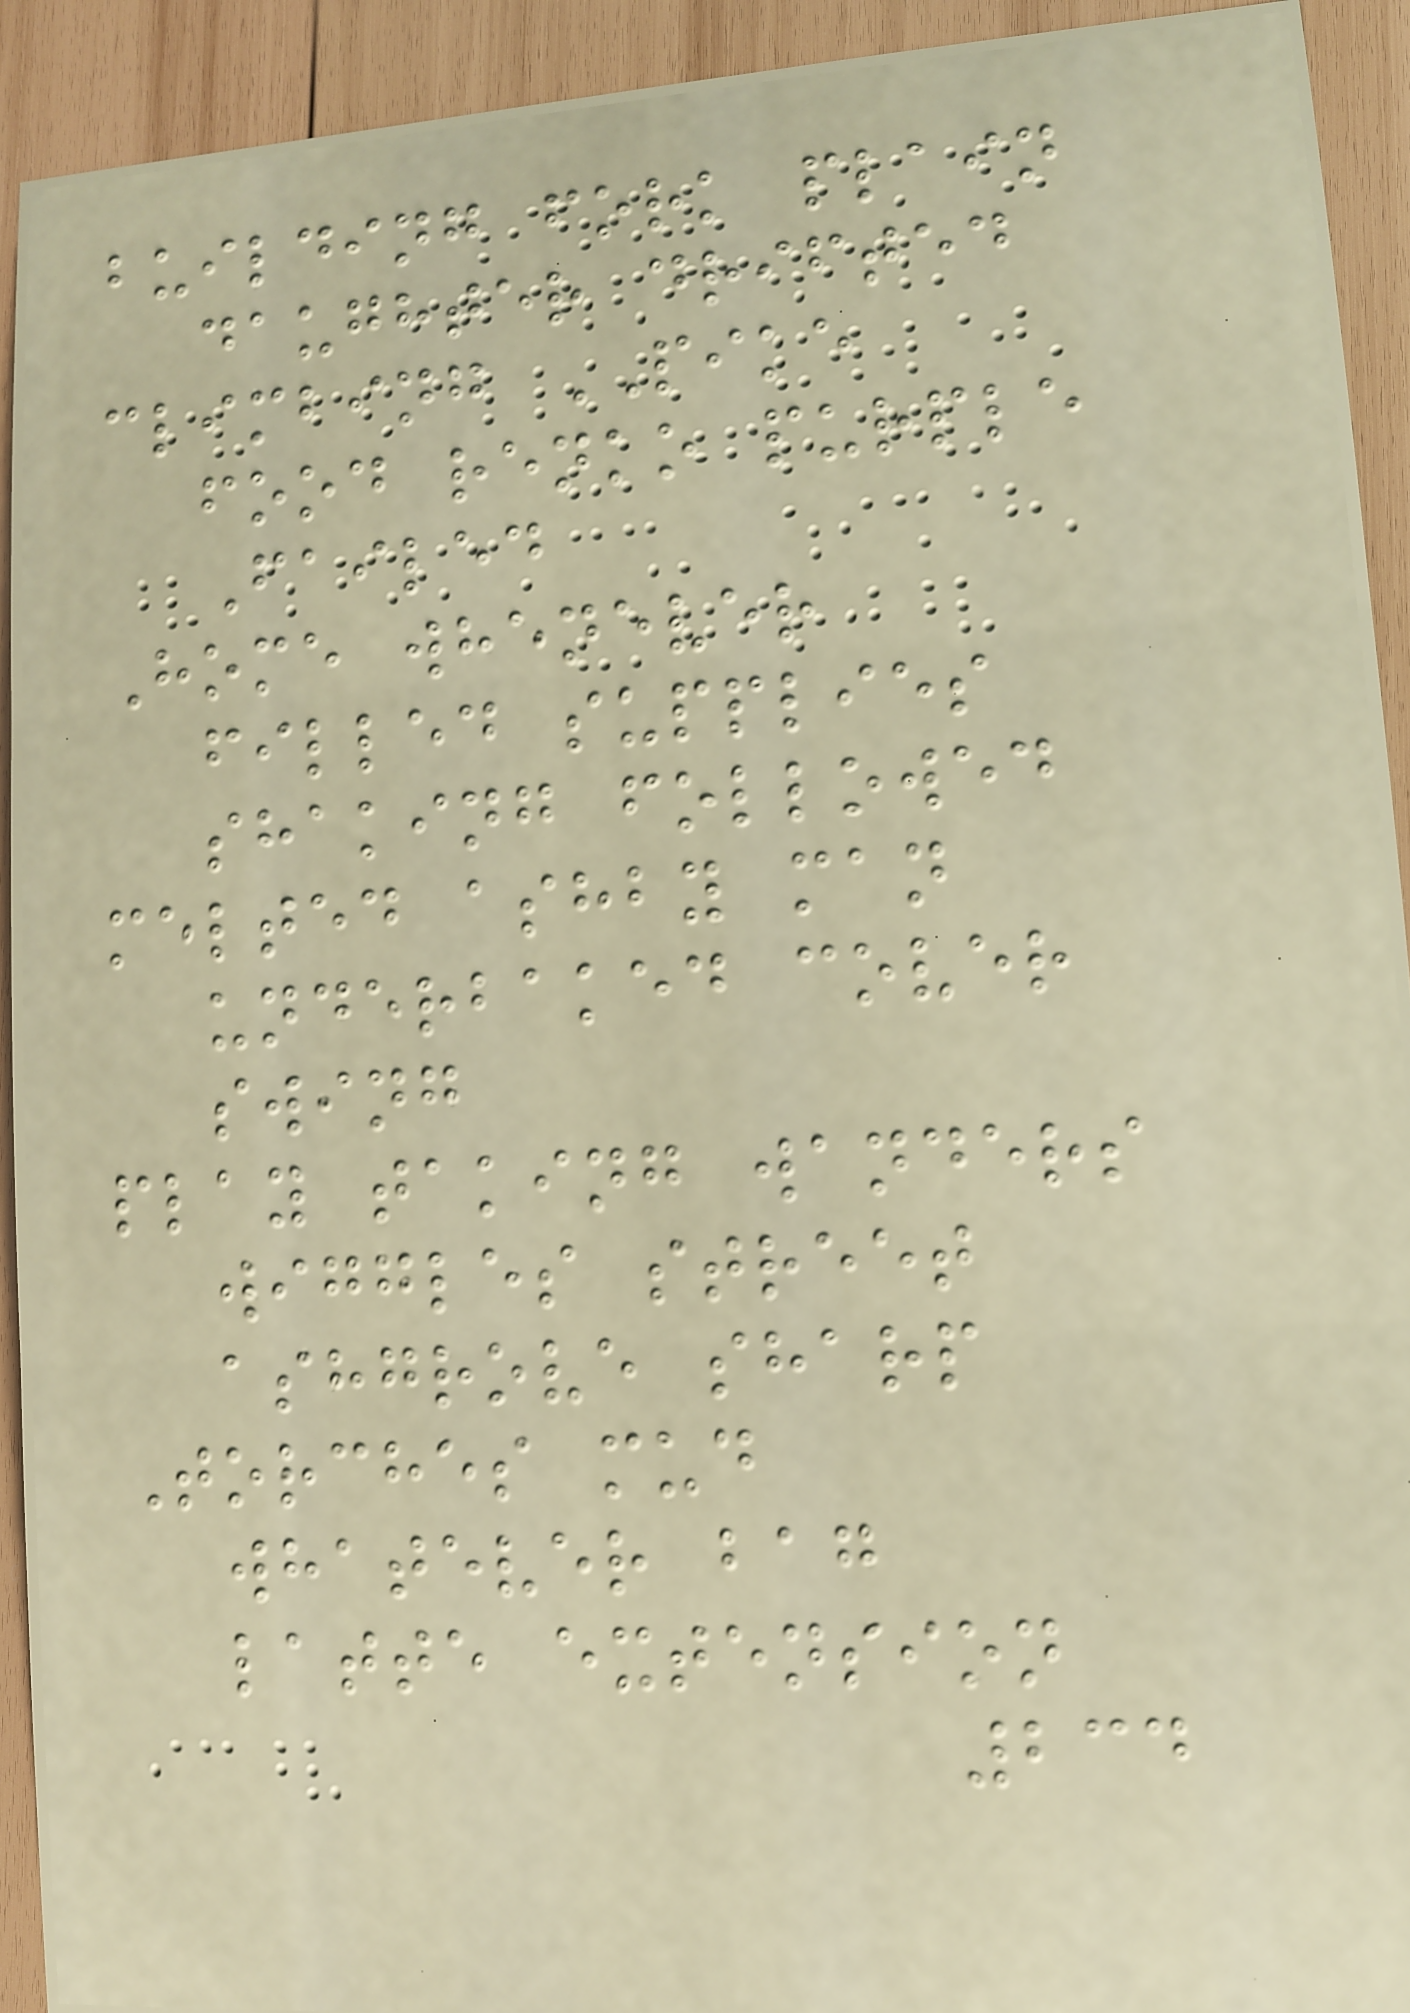building fork plain
daughter drifted
climbing PIKE
food renko purple
Failed
Home whenever
filled supplies
shaking followed
melted ashby man
underbaked cover
swing
play taking wanders
wiggles street
ashgrove sharp
Torches mud
whatever bag
latte extension
234
